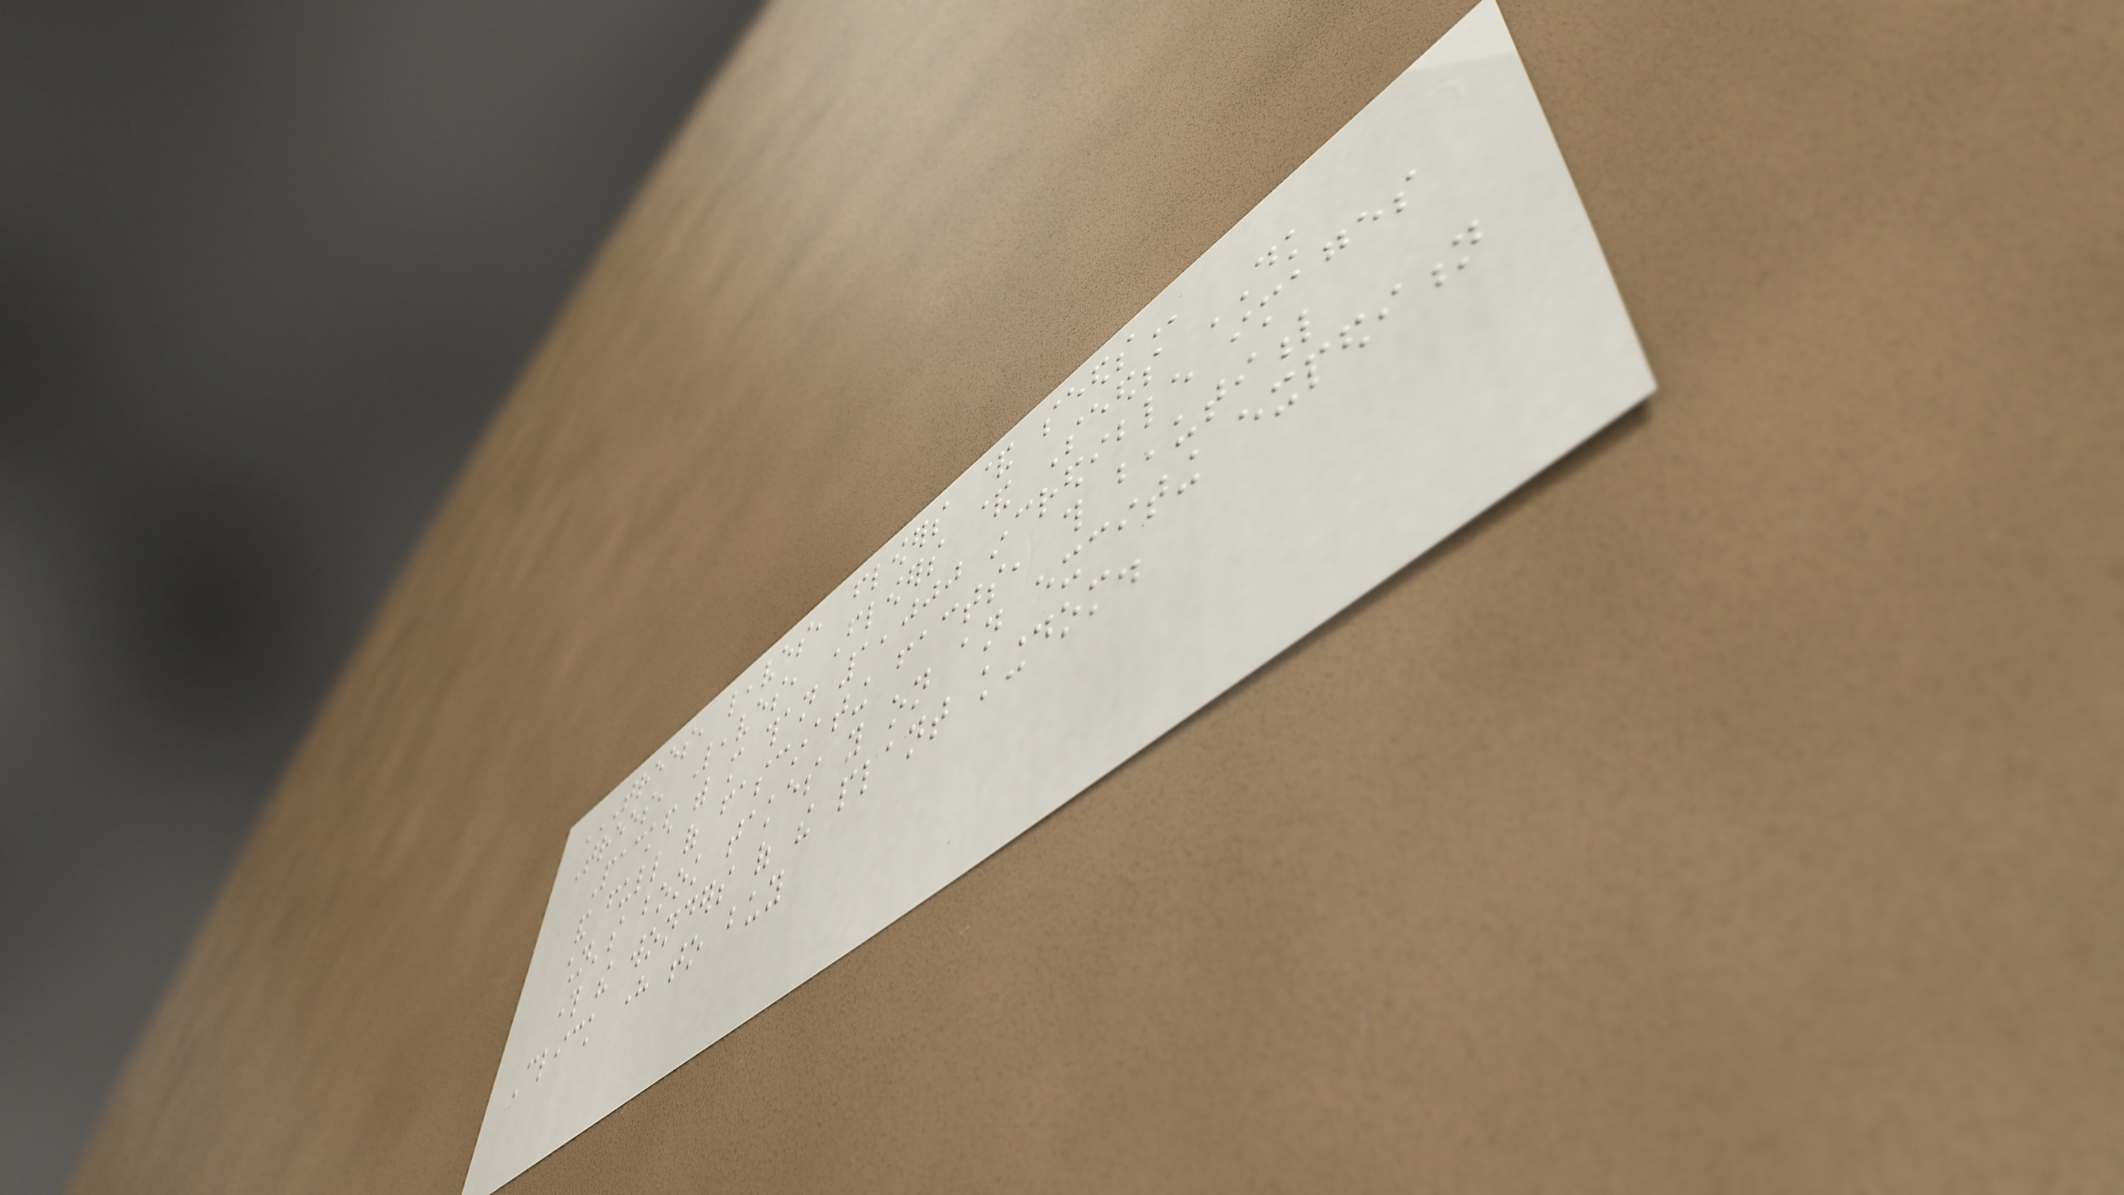TREES, LEAVES, FLOWERS & SEEDS
Trees, Leaves, Flowers & Seeds DK
Packed with more than 1,000 incredible images
and full of fascinating facts, this beautiful
children's book takes you on an exciting expedition
through the wonders of the plant kingdom.
Click here to buy
